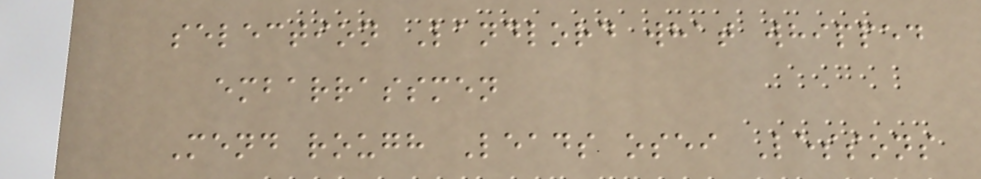selection Landlord what whipped
embarrassmen
Mend rough Leads osei Lessons
